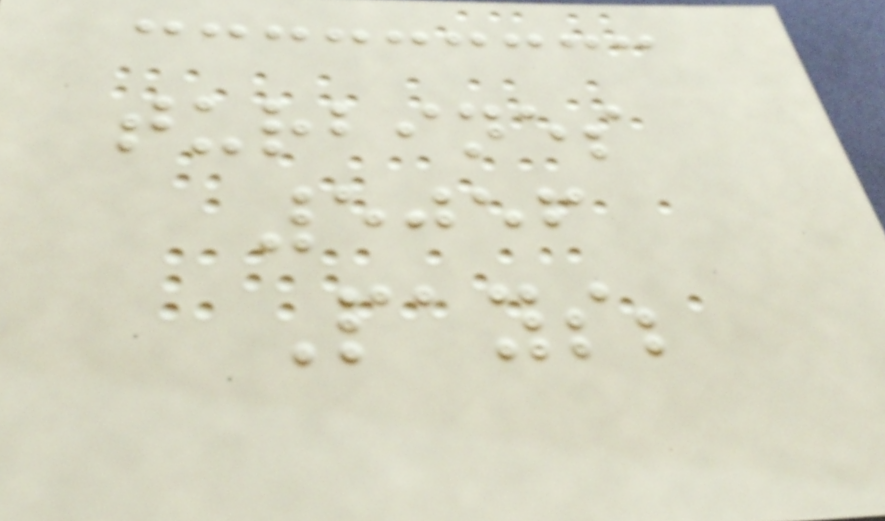turbines
5056
Pays;
